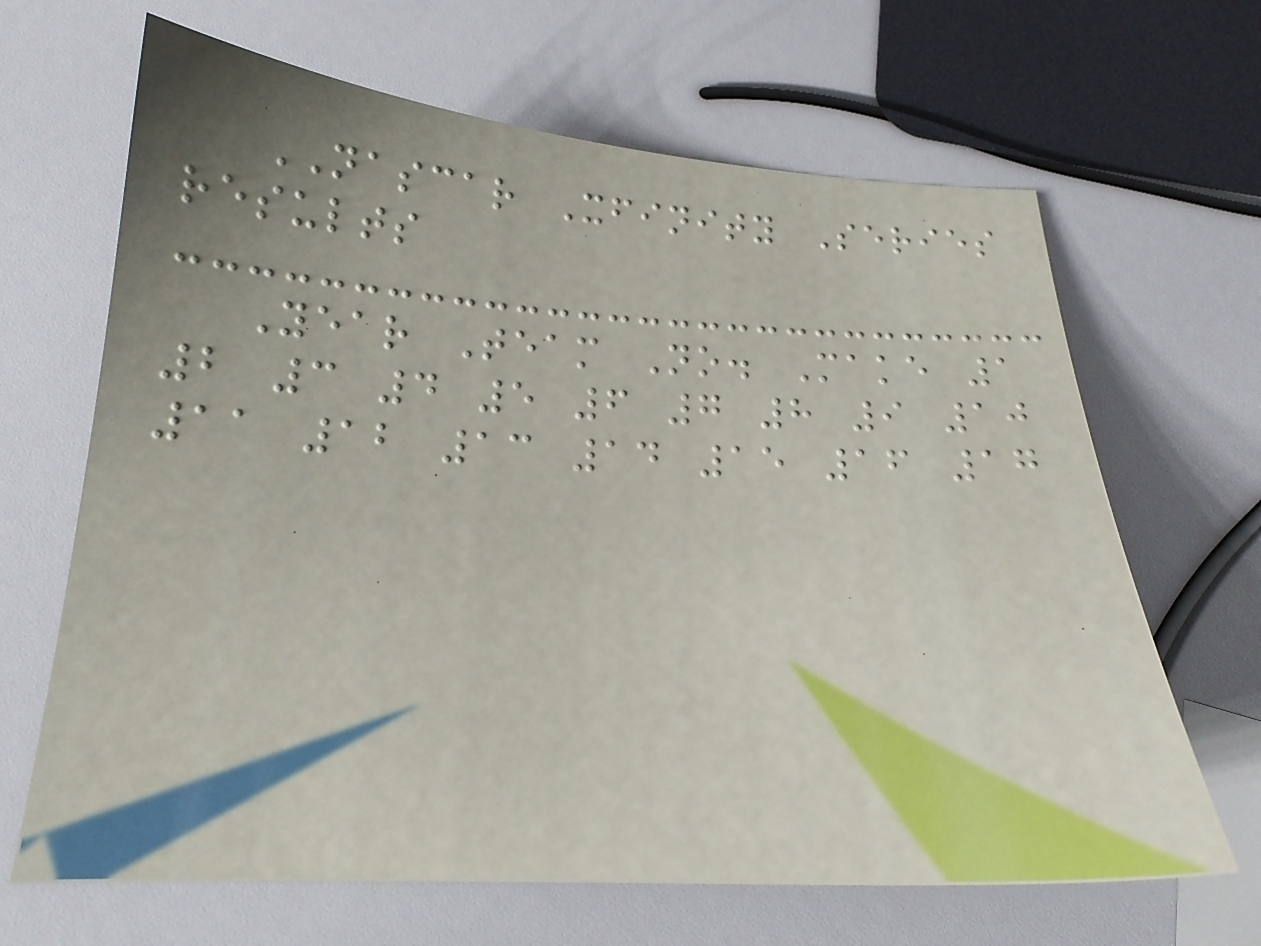NASCAR Xfinity Series
results
Year Team No. Make 1
2 3 4 5 6 7 8 9 10
11 12 13 14 15 16 17
